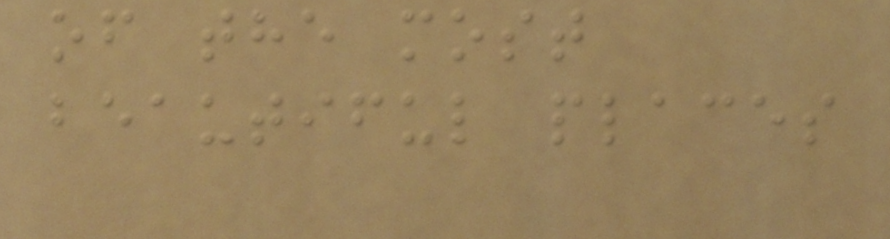of the most
beautiful places
